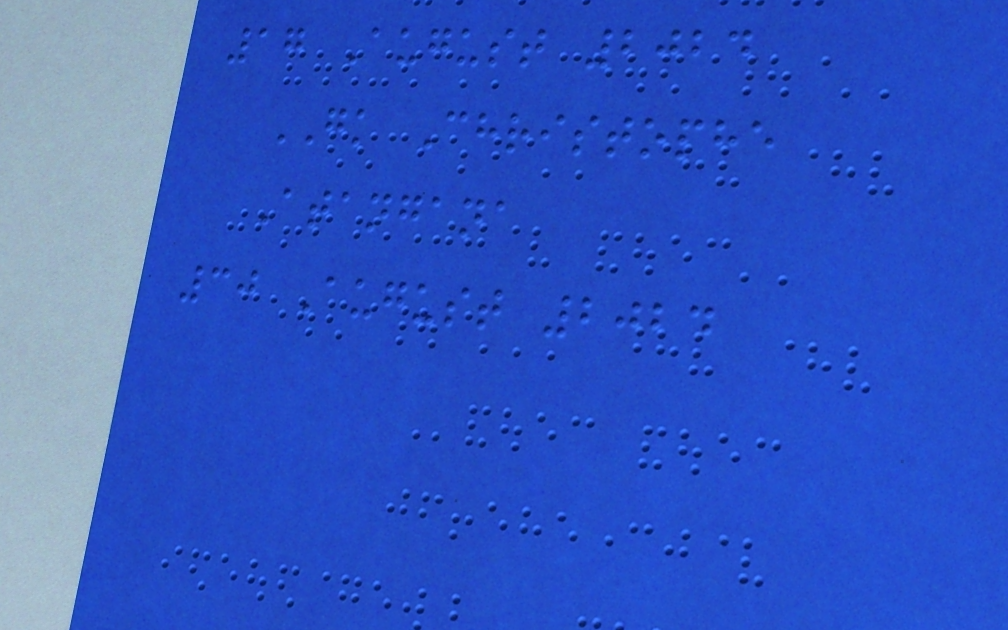17 August 2024
GK Christophe
Atangana
30 August 2024
